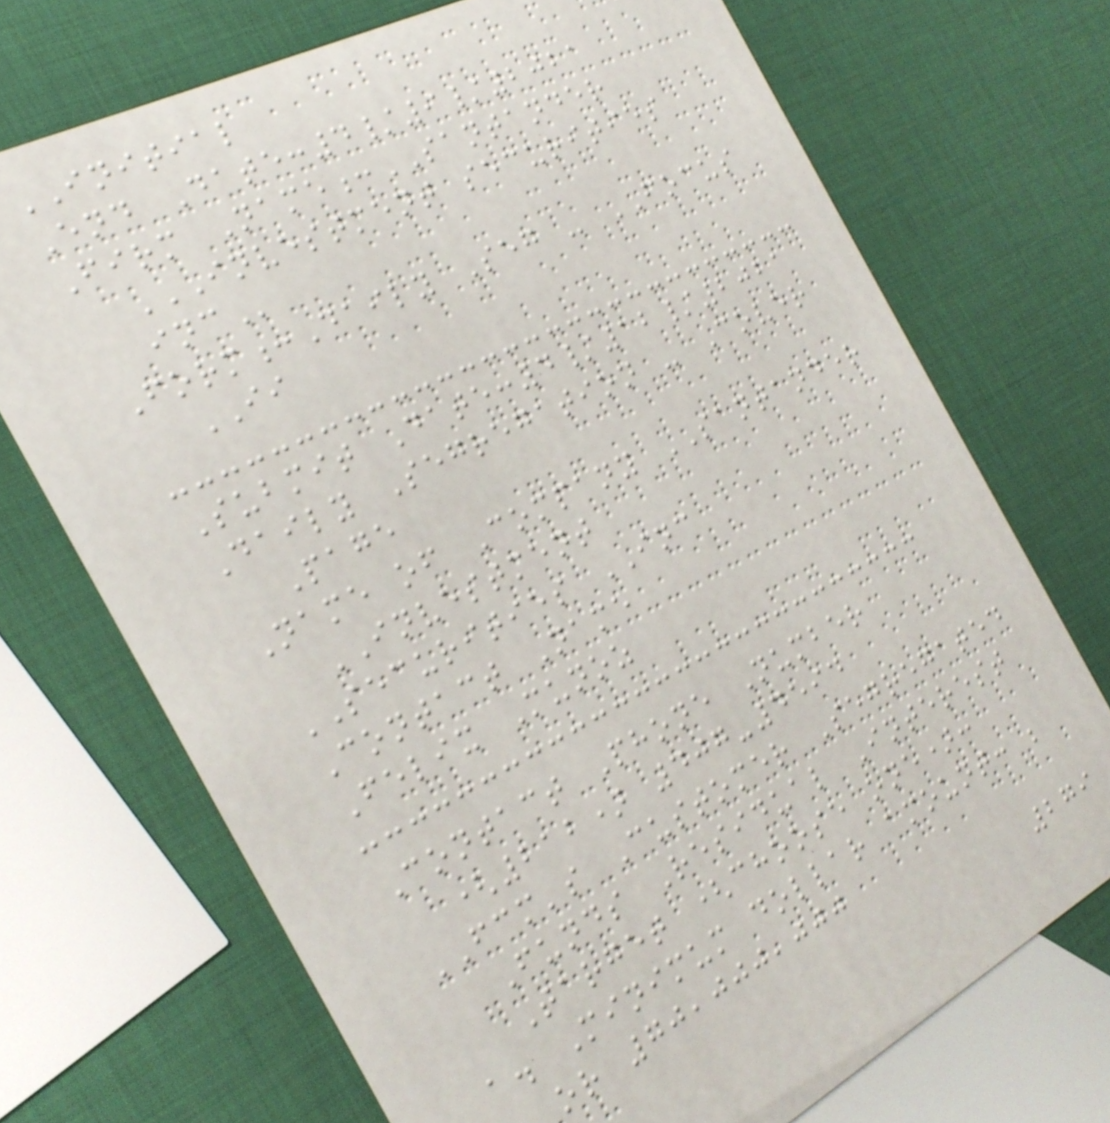INITIAL
End Date:4/9/2021
Firm Name:SANTANDER
INVESTMENT SECURITIES
INC
Form:Daily Seg - FOCUS
II
Submit Date:4/12/2021
Daily Segregation - Cover
Page
Name of Company SANTANDER
INVESTMENT
SECURITIES INC
Contact Name
Felix Munoz
Contact Phone Number
(212) 407-4594
FCM's Customer Segregated
Funds Residual Interest
Target (choose one):
a. Minimum dollar amount: ;
or 70,000,000
279
